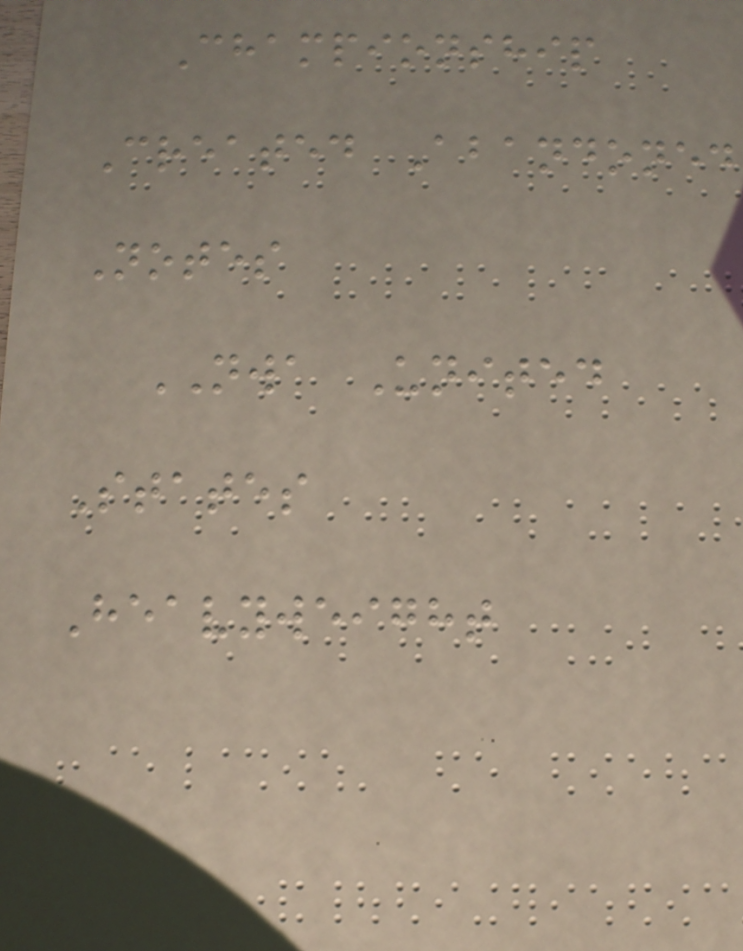Championship
Created Abandoned
Notes
NWA United
States
Heavyweight
